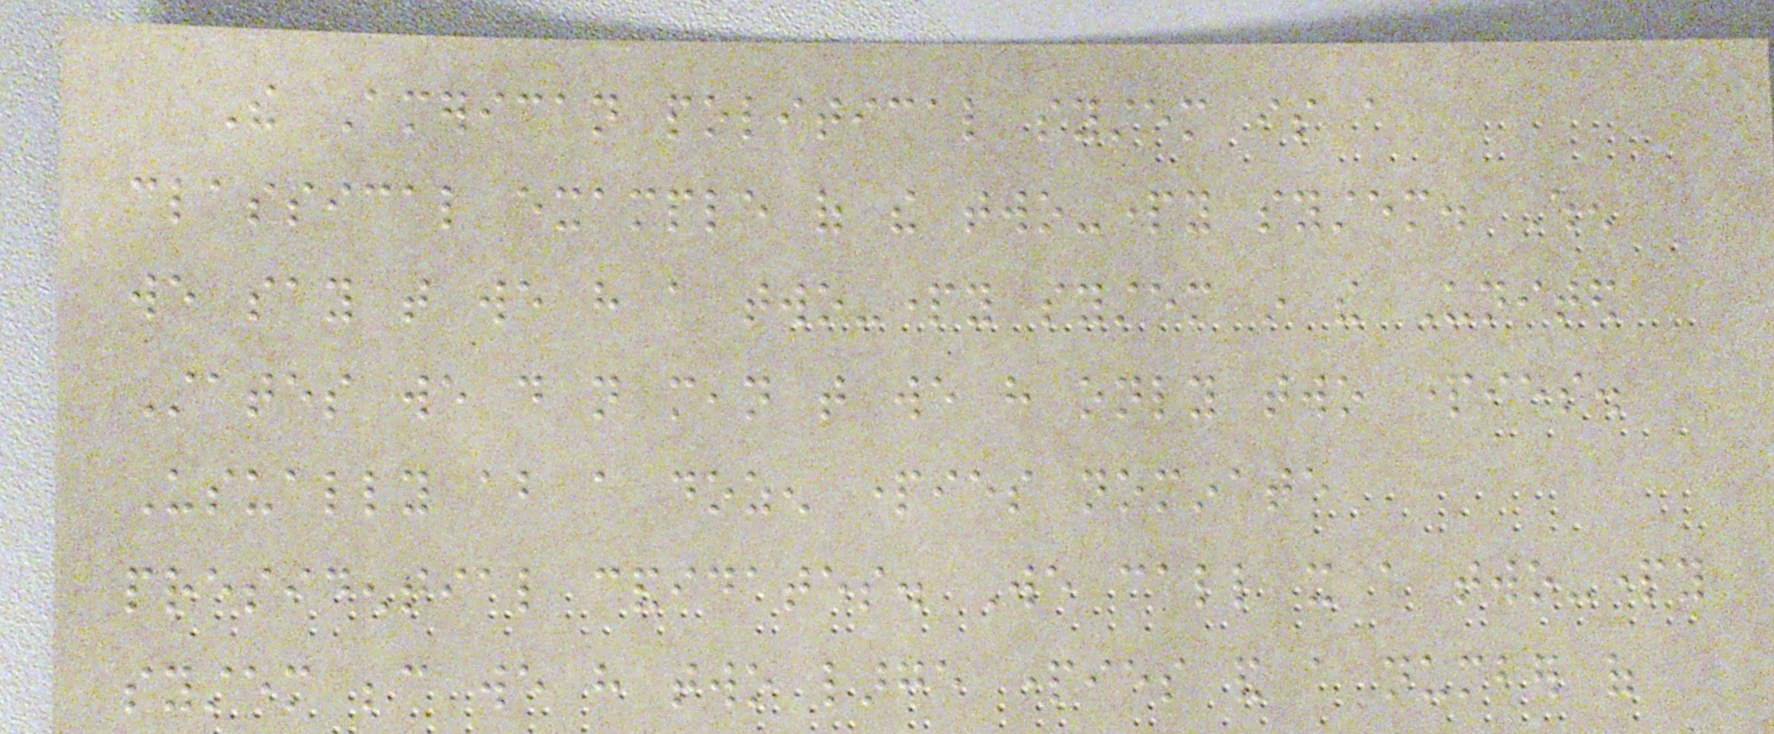The American political system is a
classical example of the two-party system. When
we say that we have a two-party system in the United
States we do not mean that we have only two parties.
Usually about a dozen parties nominate
presidential candidates. We call it a two-party
system because we have two large parties and a number of
